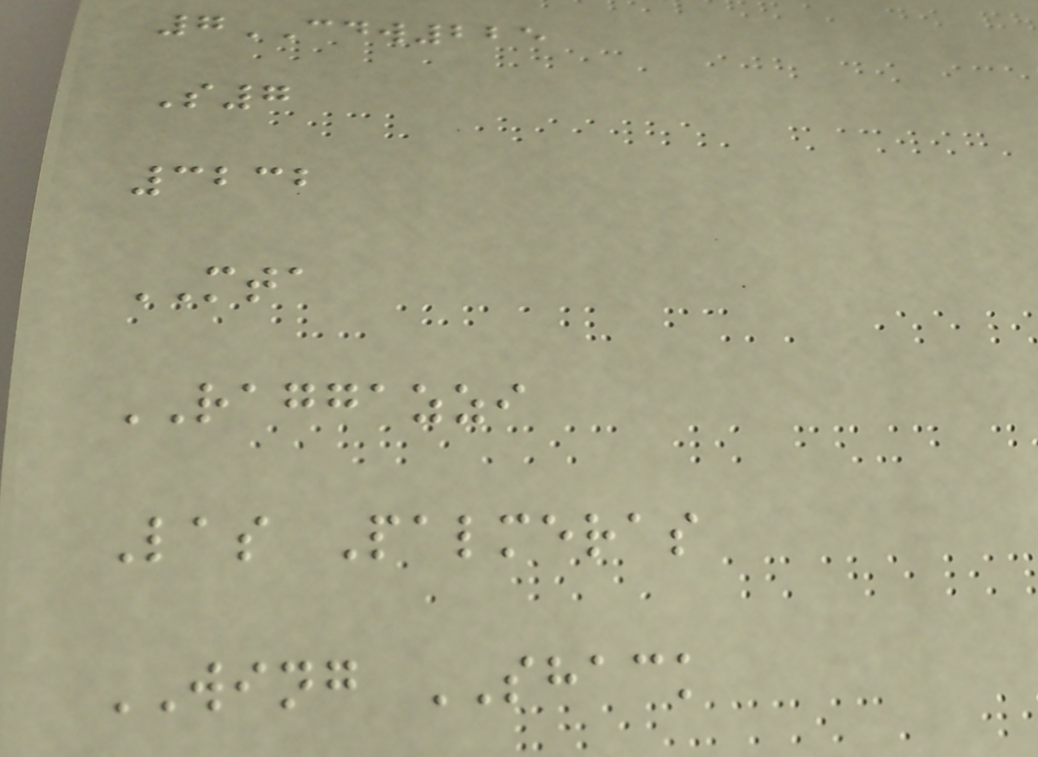7CDW225
S7
3232
MTA
RAGGAZZI
Las Palmeras
WING SHACK
